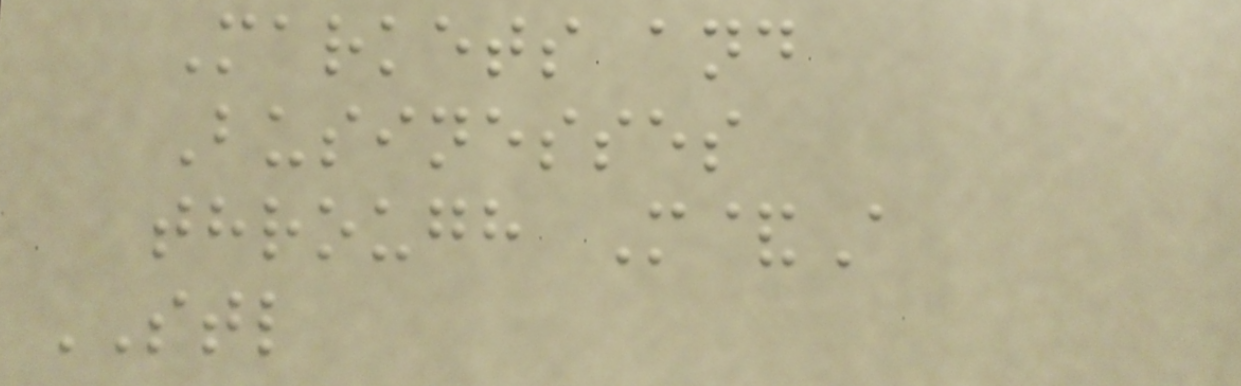Markets and
Businesses
through M&A
STL
